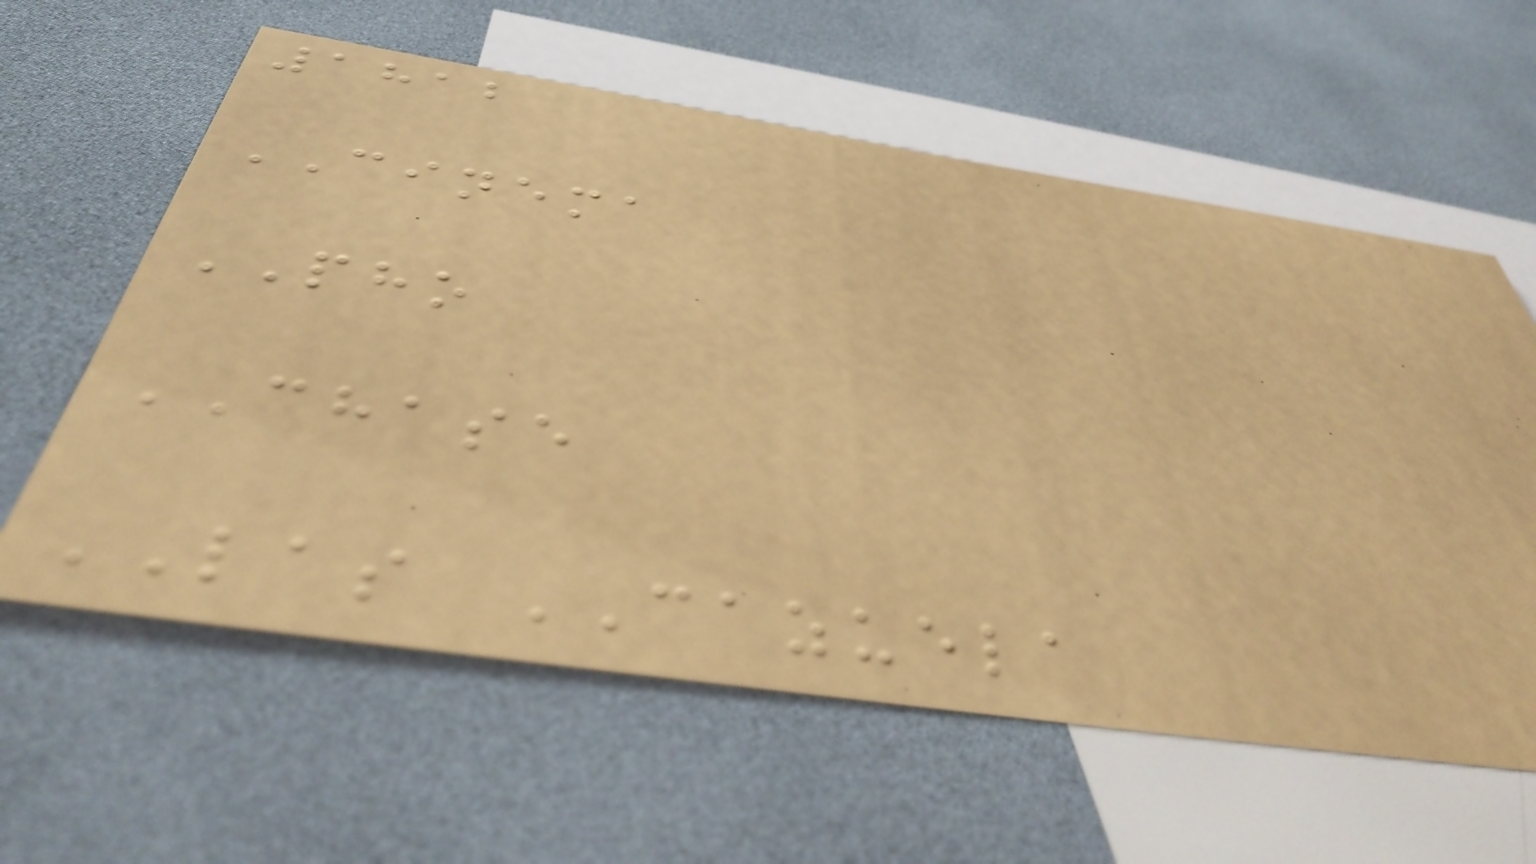1812
CINEMA
PHO
CHASE
LAS CAZUELA
